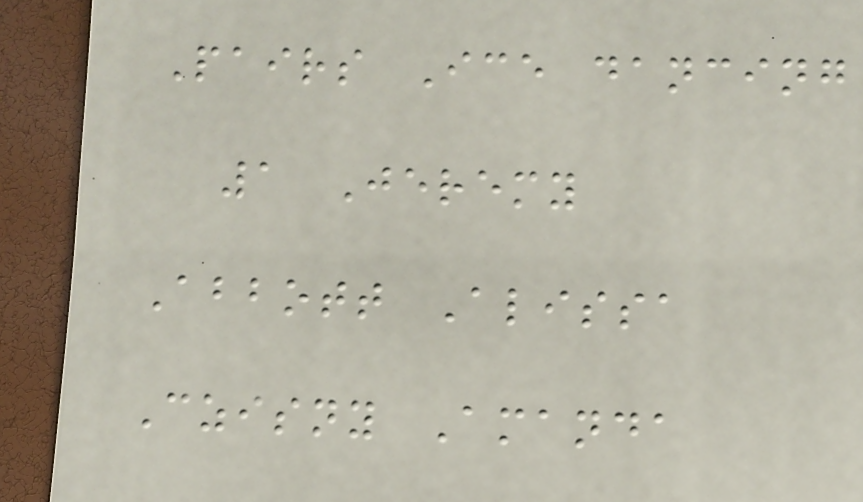Pairs Ice dancing
1 Jeremy
Abbott Alissa
Czisny Amanda
